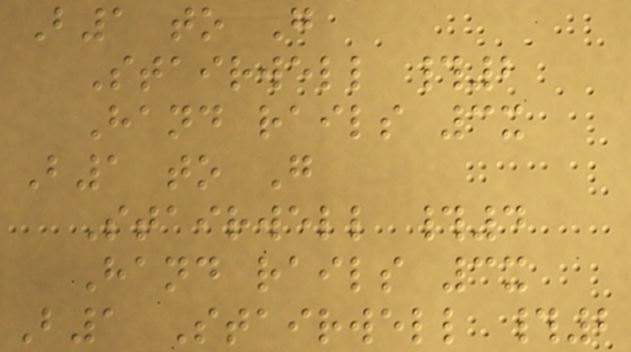B1 to G
Stairwell #2
Hand rails 3x
B1 to G
Stairwell #4
Hand rails 3x
B1 Stairwell #2
